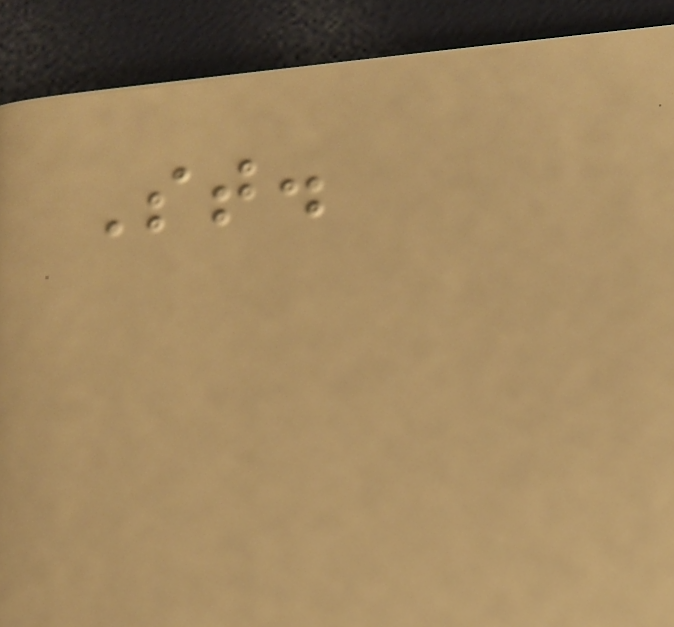St.
